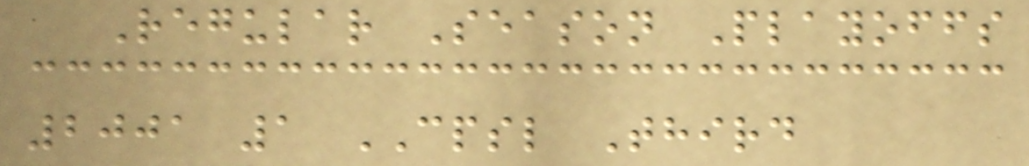Regular Season Playoffs
2001 1 CPSL Third
